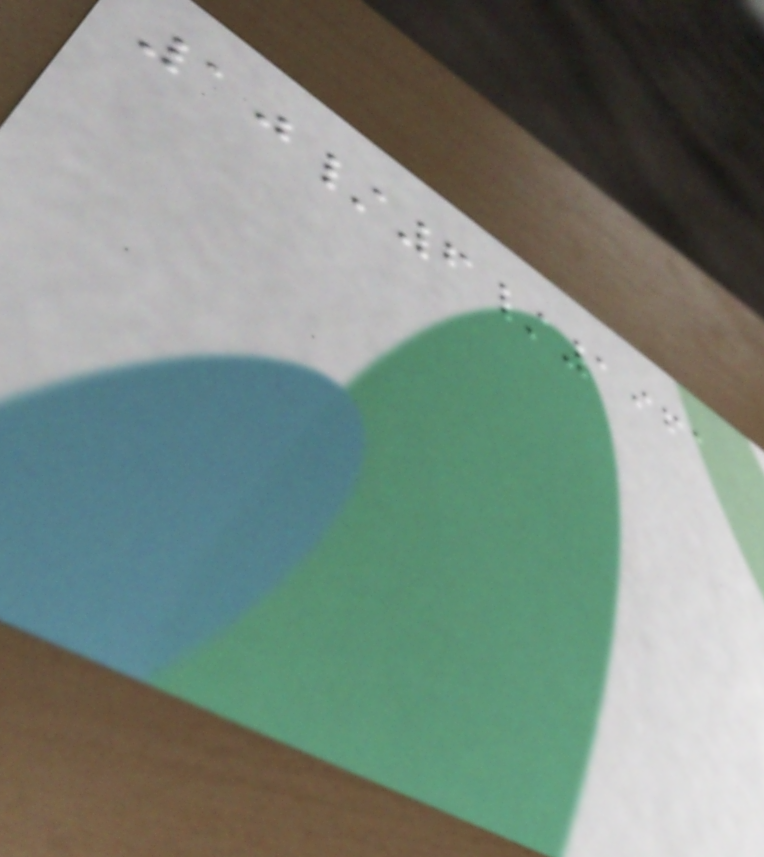10/6/1961
